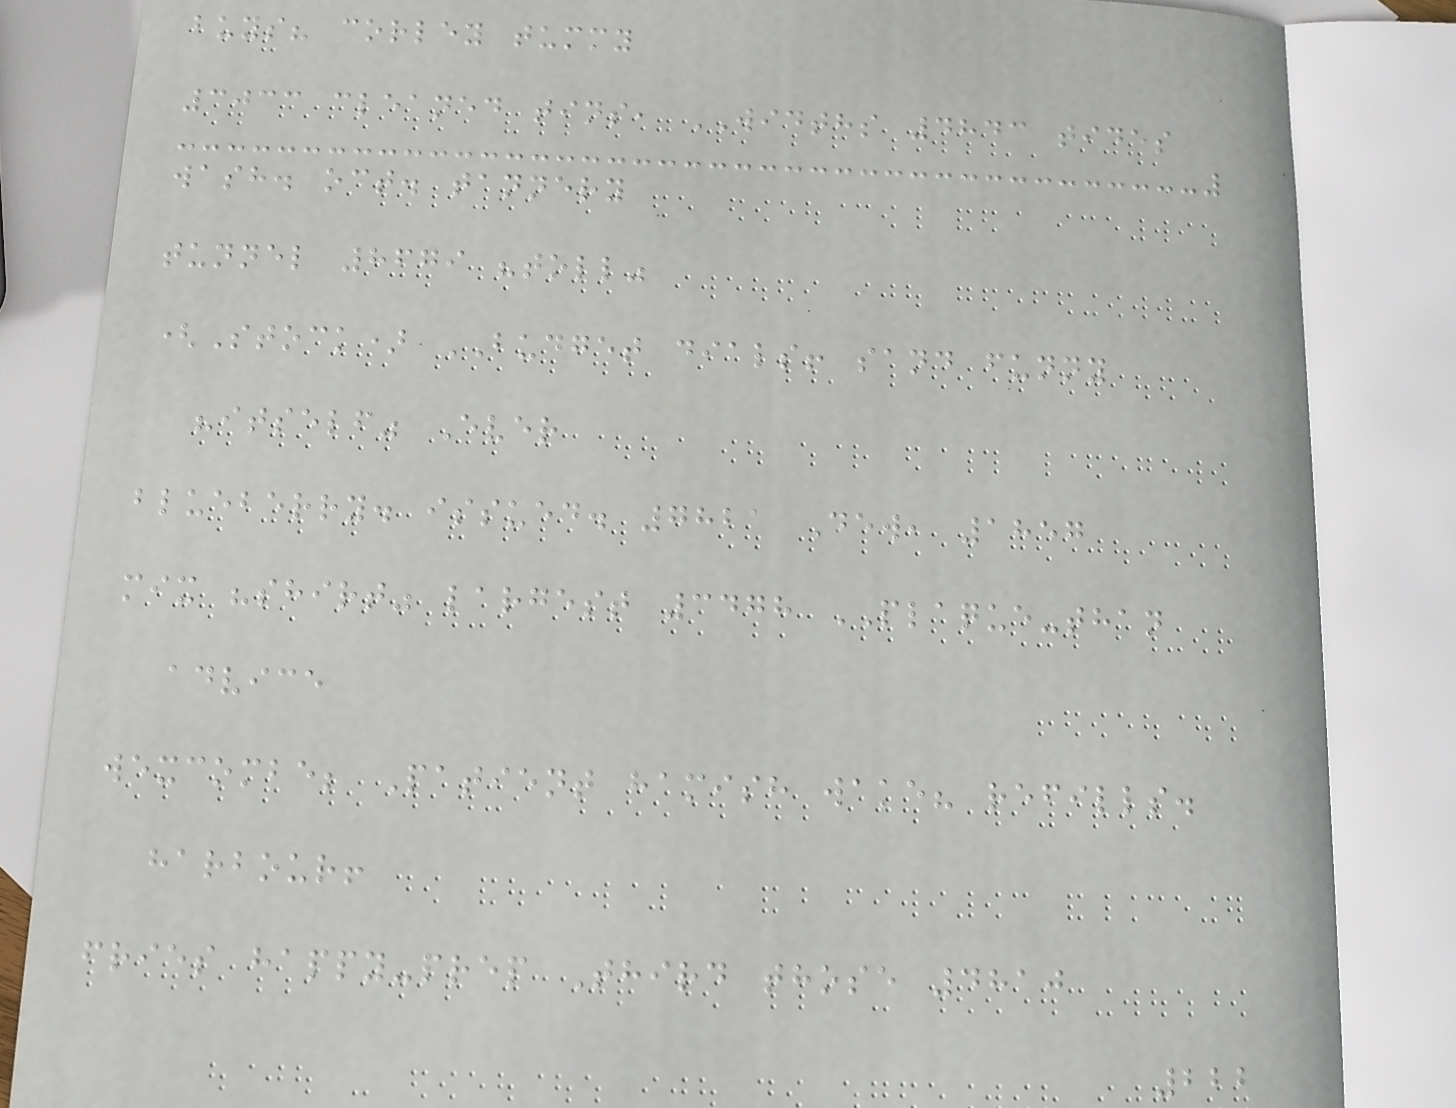buys? corley tummy
3033 cleaned tins, WIDTHS 4843 tides
wash. oct. tannery
tunnel 8679 "toll"
(Stock) BUDGET dials! sand funny
"itself" Ever
blueberry. issued. 7821 Dew, 1857
mix "shirt" largest 3478 PLAQUE-than
advice
wexcombe; Patient hamish wake? refills.
harbour!
fries happy-prep Third those 4810
222
